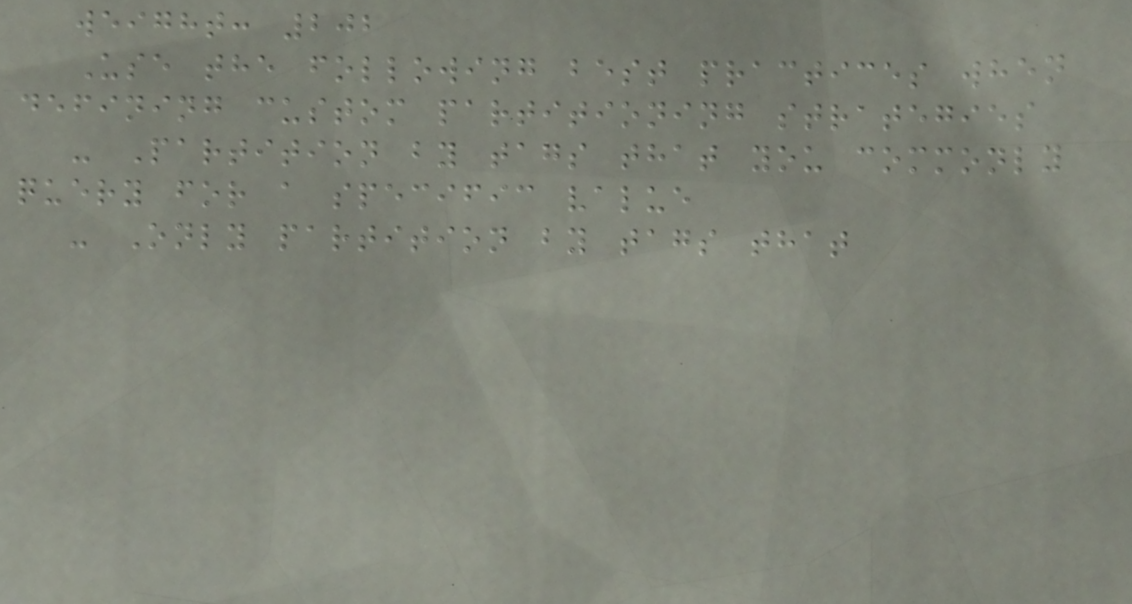weight: 202
Use the following best practices when
defining custom partitioning strategies
- Partition by tags that you commonly
query for a specific value
- Only partition by tags that
